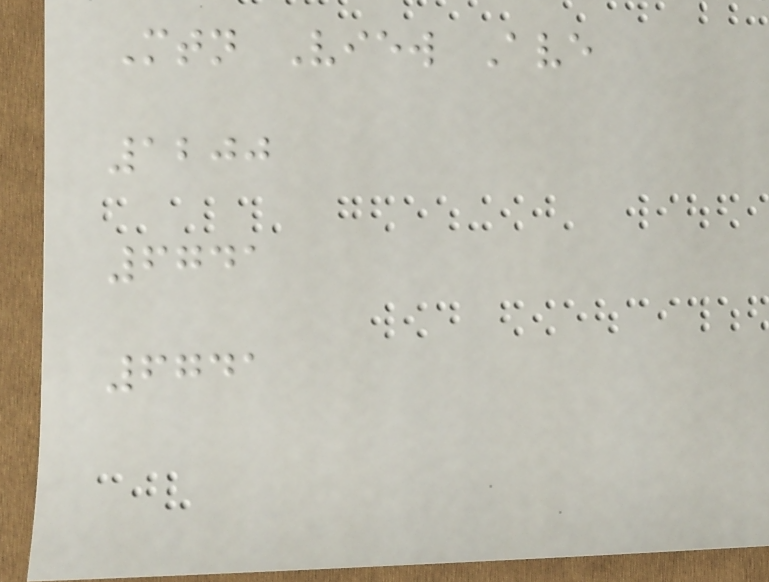Mtn View Ave
1200
6741
6741
